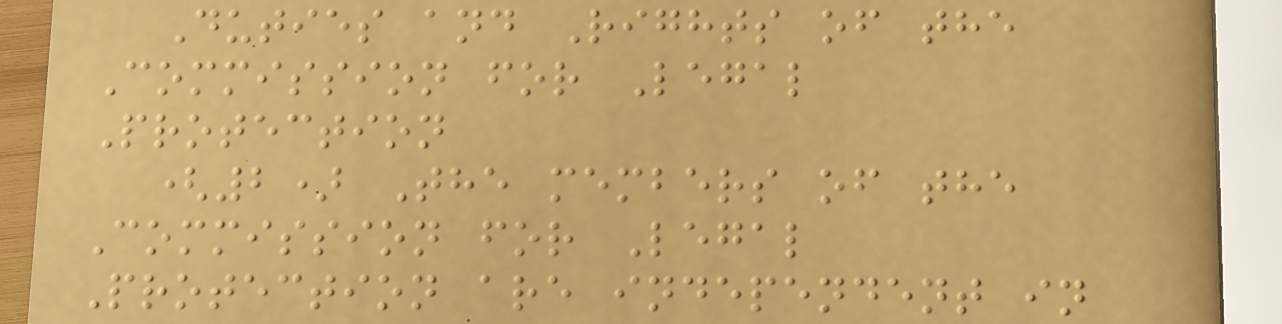Duties and Rights of the
Commission for Legal
Protection
(2) The members of the
Commission for Legal
Protection are independent in
